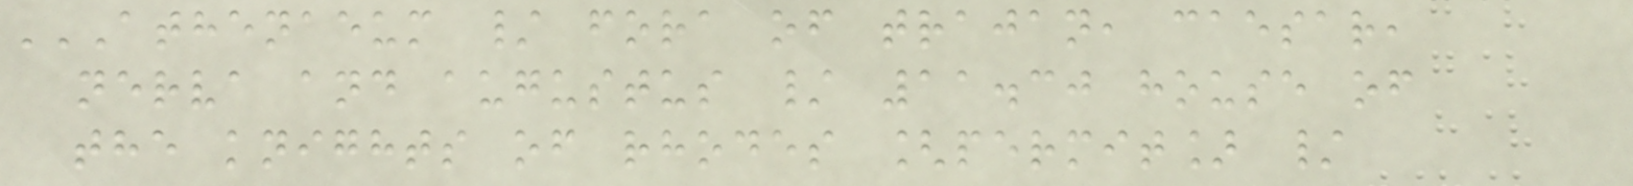ATHENAEUM / FORA OF TRAJAN, CAESAR,
NERVA AND AUGUSTUS / 11.30 HOUSE OF
THE KNIGHTS OF RHODES [PERMIT] /
